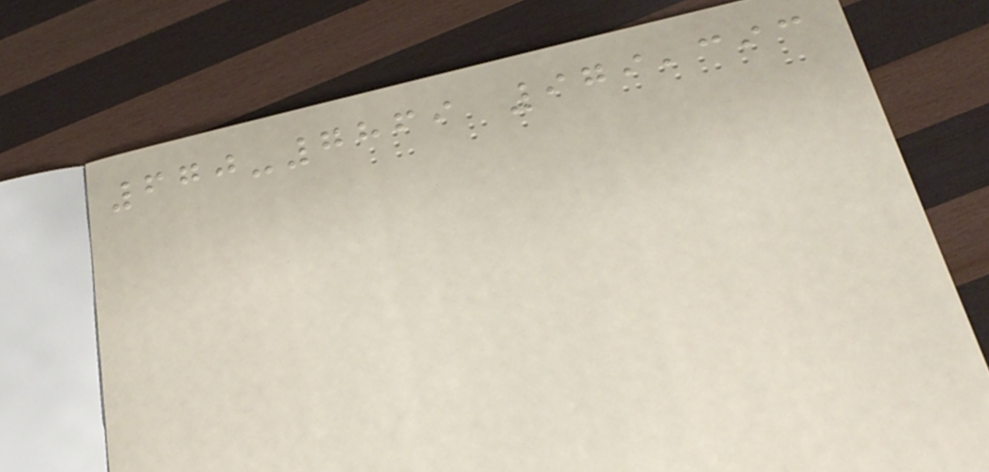670-7869 979,393
